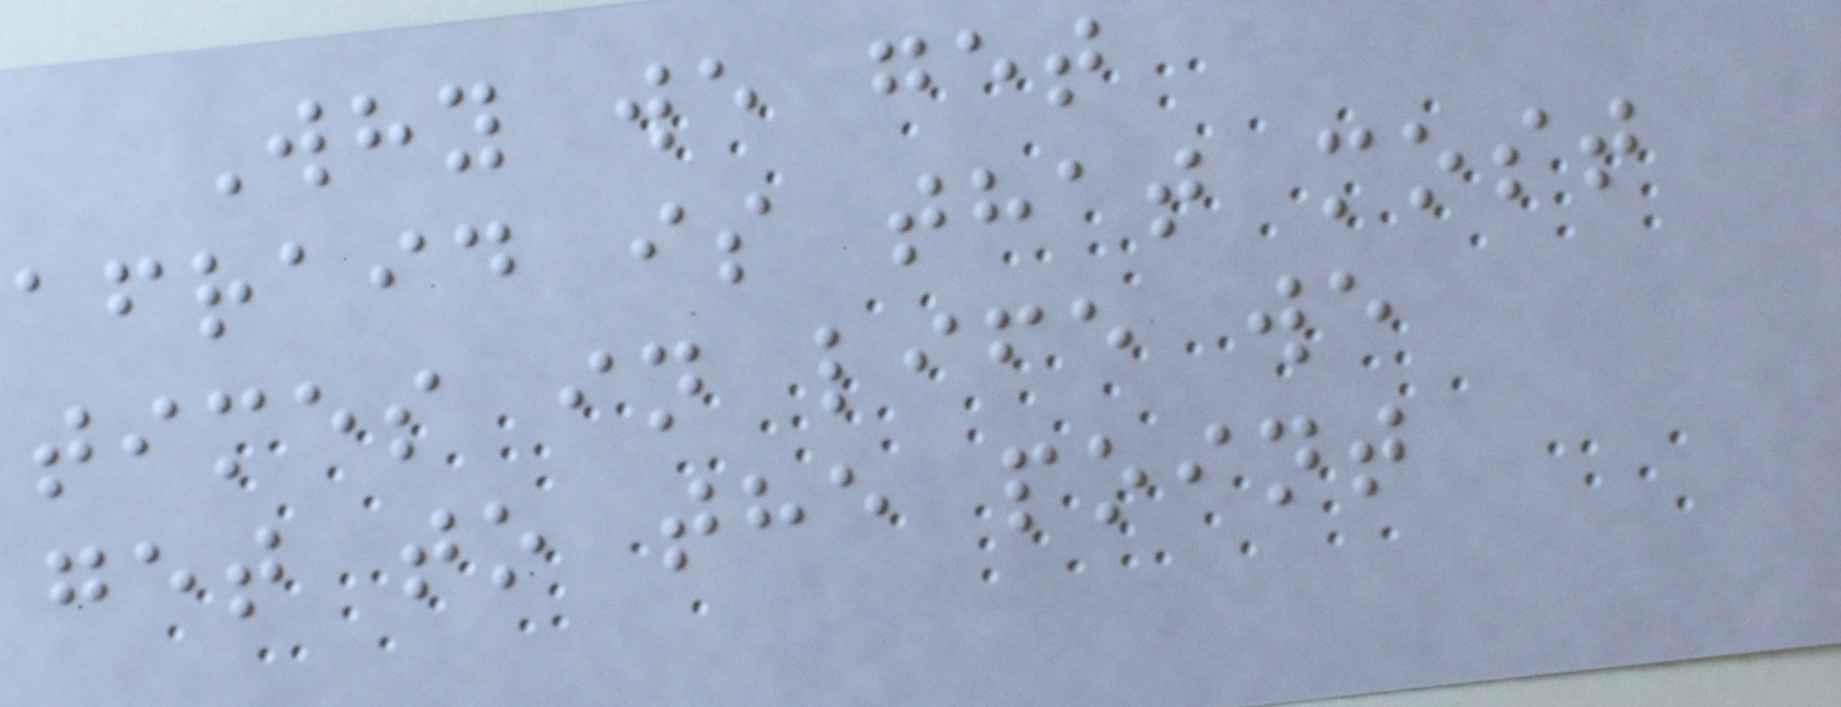Why we get
afraid is that most
times in life we
get to the point
